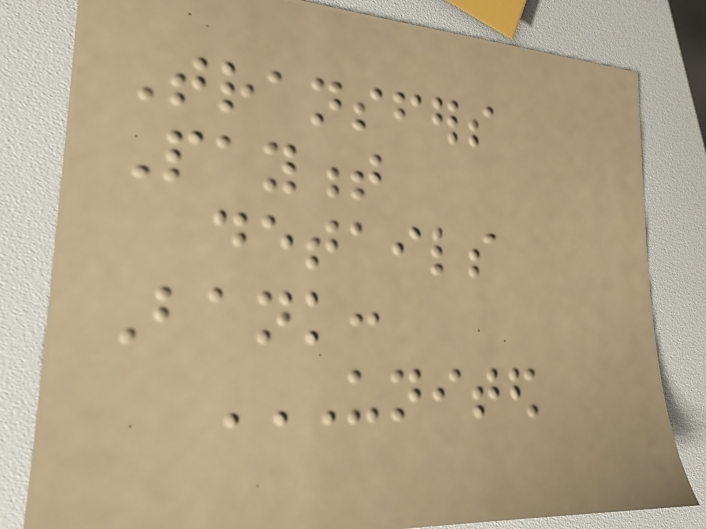Transfers
Payment
details
Bank:
UNITED
